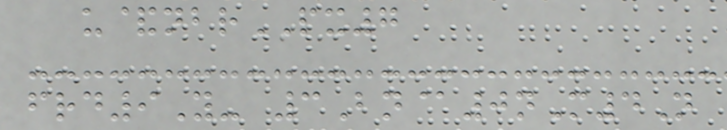u&nbrPX7
frd9Y- 3Bn@0nM4N
